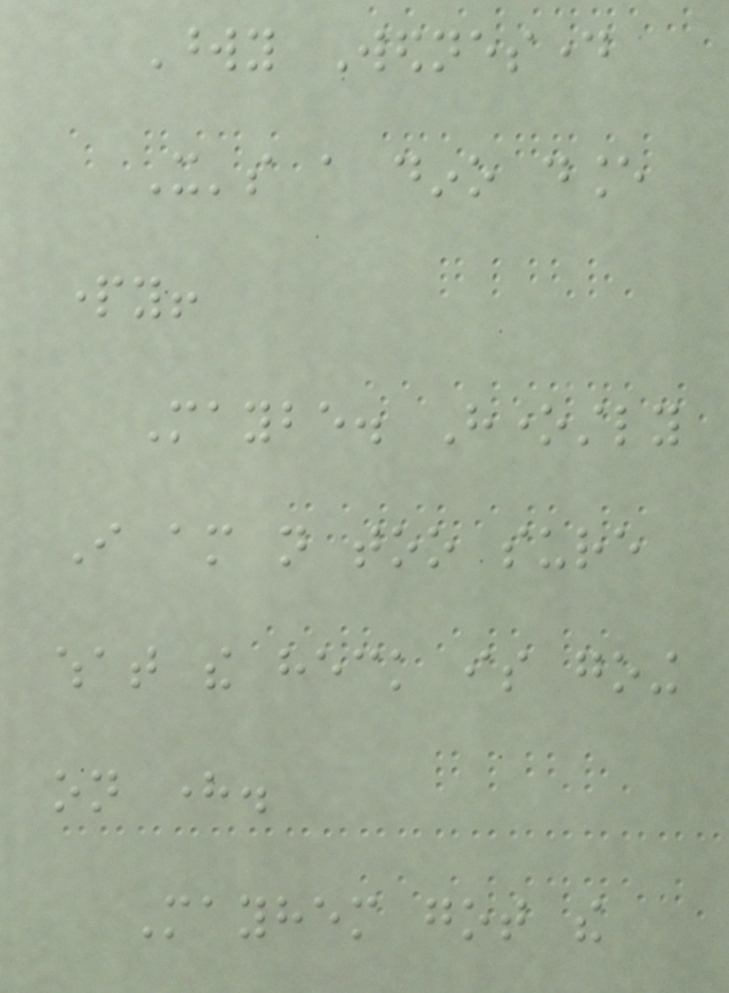Wordy Wednesday
It's a dino dance
party!
Maybe. Honestly
I am not too sure
what the heck is going
on here.
Mayhem got the
